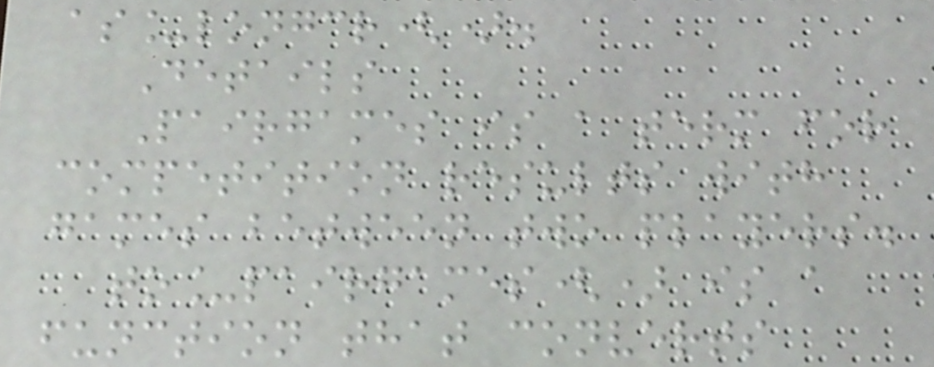as_longcr().
Details
Pairgames is a term for
competition results with
games between two players.
to_pairgames() is a
function that converts
